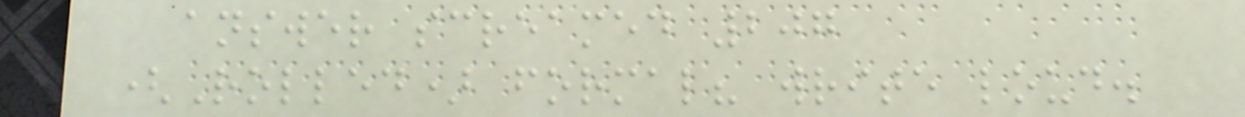answer screamed 207
(Rolled) formal? write loud.
